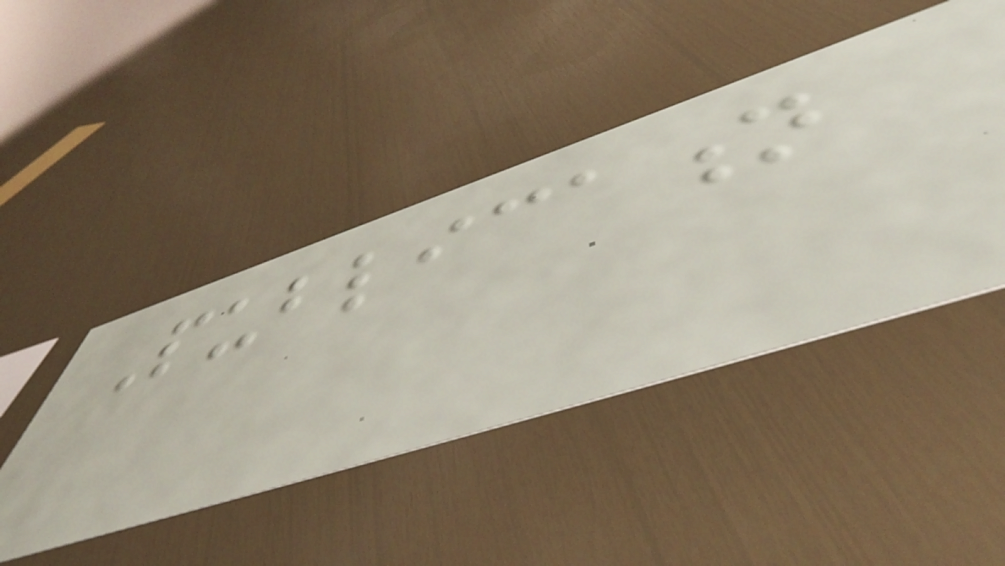Publication
